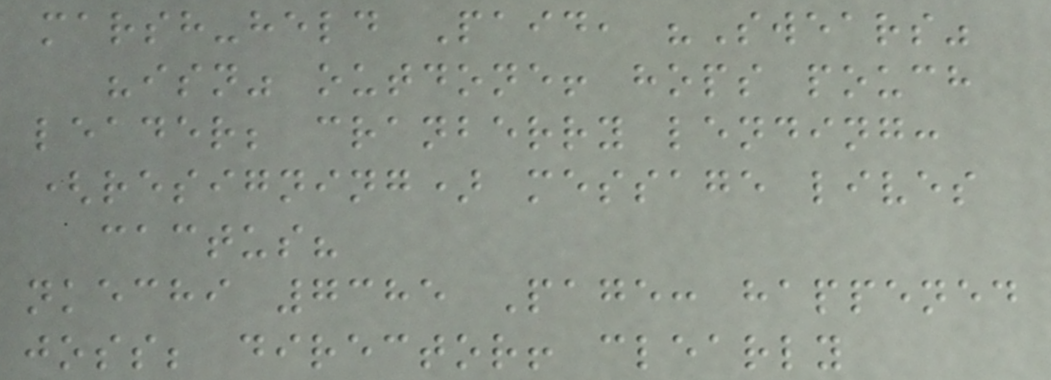marsh-held Paid, "Swears"
"isn" outdone! hops pouch
leader; cranberry lending:
(resigning) message lives
cactus?
nkechi 7385 Page: happened
joss; director! clearly
